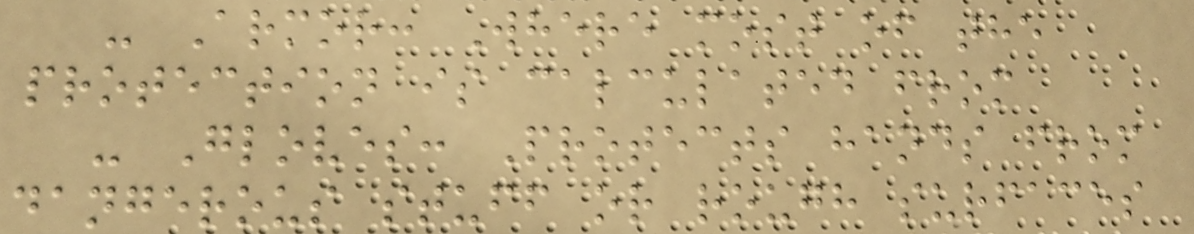- Armor: Where most of the
protection is calculated from
- Gloves: Protects hands from
dangerous stuff or rough surfaces
